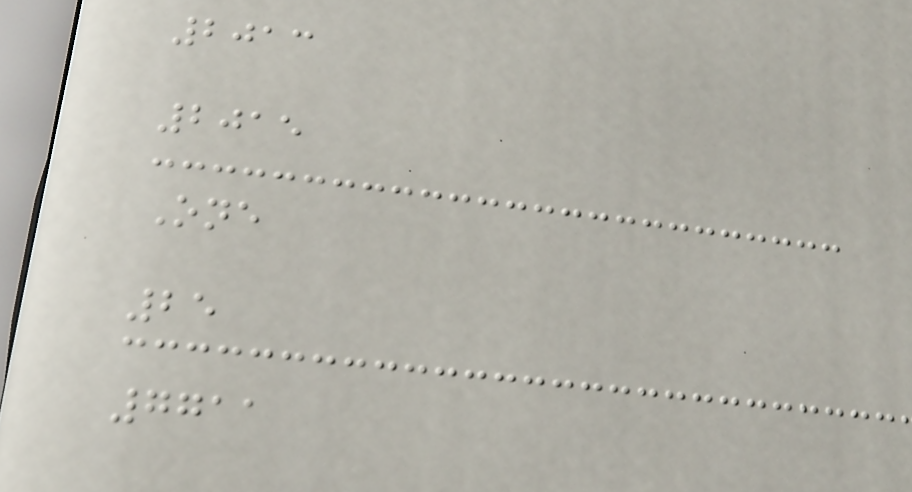2013
2015
One
25
7711
